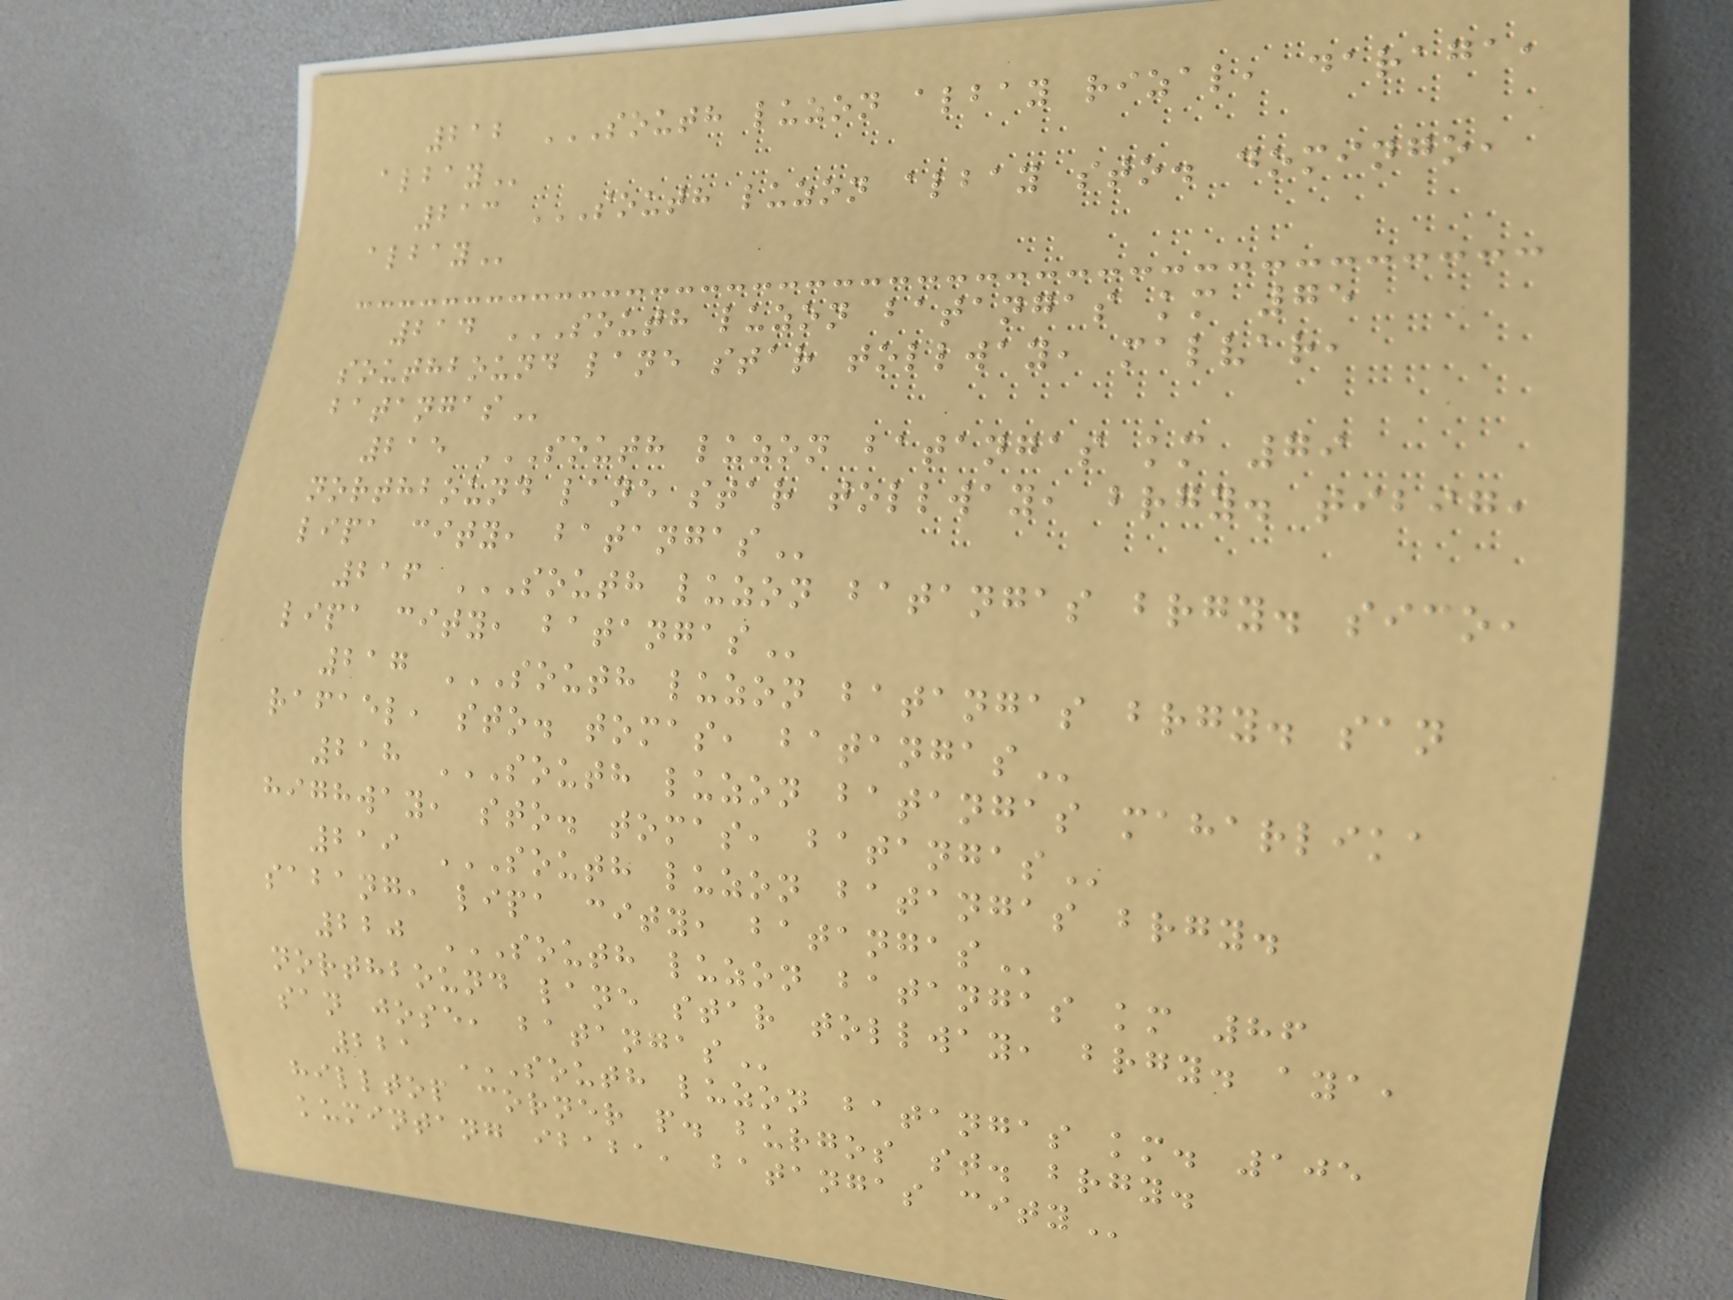212 SOUTH LUZON ALBAY RIZAL, DARAGA,
ALBAY
213 SOUTH LUZON ALBAY STO. DOMINGO,
ALBAY
214 SOUTH LUZON BATANGAS KM 75
SOUTHBOUND LANE STAR TOLLWAY, MALVAR,
BATANGAS
215 SOUTH LUZON BATANGAS KM 79
NORTHBOUND LANE STAR TOLLWAY, BRGY. TIBIG,
LIPA CITY, BATANGAS
216 SOUTH LUZON BATANGAS BRGY. SICO,
LIPA CITY, BATANGAS
217 SOUTH LUZON BATANGAS BRGY. SAN
RAFAEL, STO. TOMAS, BATANGAS
218 SOUTH LUZON BATANGAS MAHARLIKA
HIGHWAY, STO. TOMAS, BATANGAS
219 SOUTH LUZON BATANGAS BRGY.
SABANG, LIPA CITY, BATANGAS
220 SOUTH LUZON BATANGAS KM 86
NORTHBOUND LANE STAR TOLLWAY, BRGY. AYA,
SAN JOSE, BATANGAS
221 SOUTH LUZON BATANGAS KM. 105
HILLTOP CORNER P. BURGOS ST. BRGY.
KUMINTANG IBABA, BATANGAS CITY
